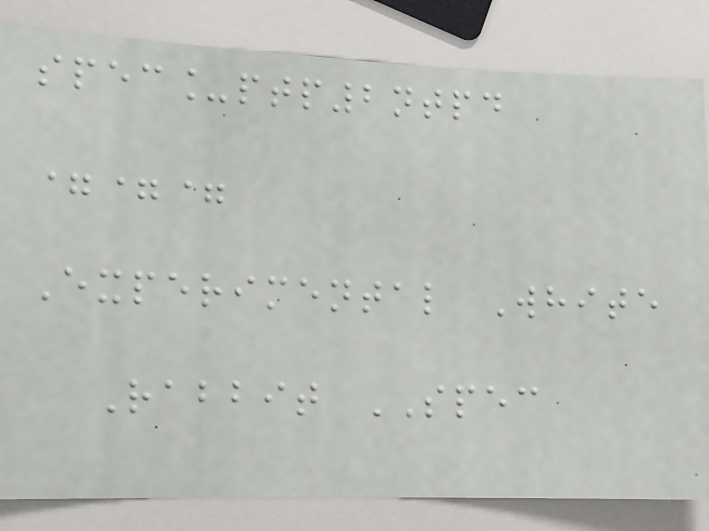spec_ptp2ntpd
===
Experimental White
Rabbit SPEC
